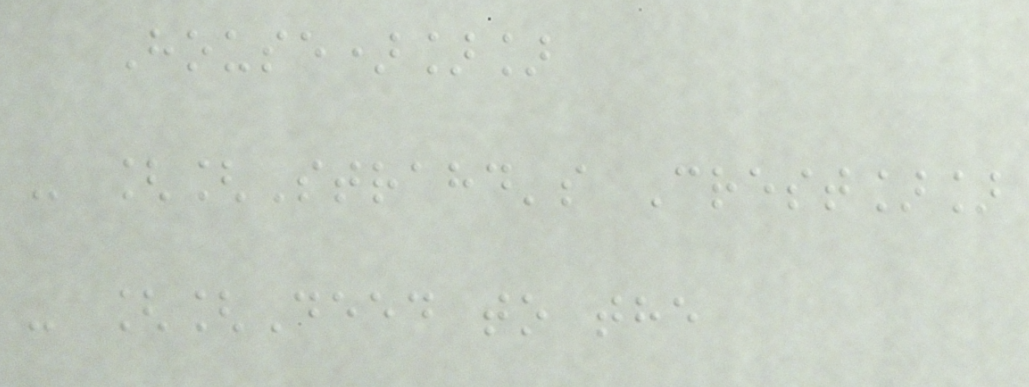House)]]
- [[Strahd's Crest]]
- [[Deed to the
